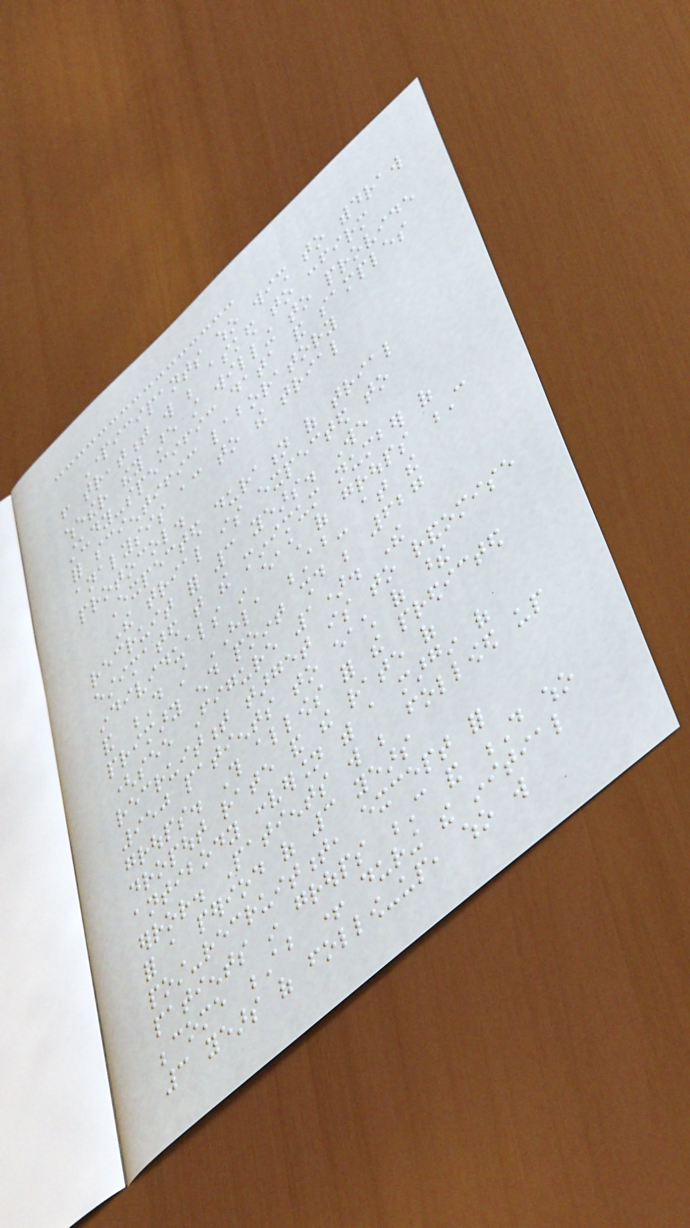Participants who wish to withdraw
from treatment will be asked to confirm
whether they are still willing to provide
study-specific data and samples
for scientific laboratory
analysis according to the trial
protocol.
Expected duration of trial
The trial is expected to
recruit for 3 years. We
estimated that the minimum number of
individuals in each of groups C
and D still HLA Ab- at the
primary end point should be 627
(see Figure 1). The
recruitment target is to randomise
950 patients to each of these
groups. This allows for the predicted
dropout rate and the rate of
antibody conversion with a margin of
error. Patients will be followed up
for a period of 3 years
post-recruitment, except for
patients in groups C and D who
become Ab + during the initial
3 years of follow-up, who will
